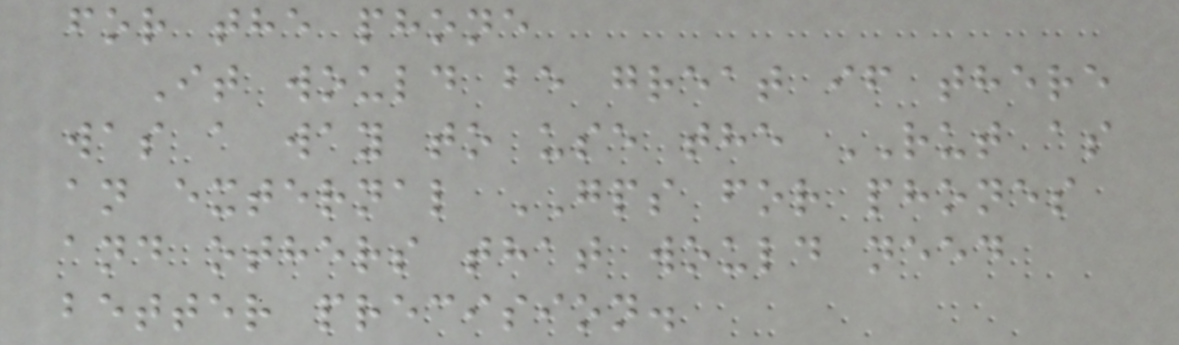for the phone
It would be great if there
was a way to use the RUT as
an external GPS for phones
and others that would need
better precision.
